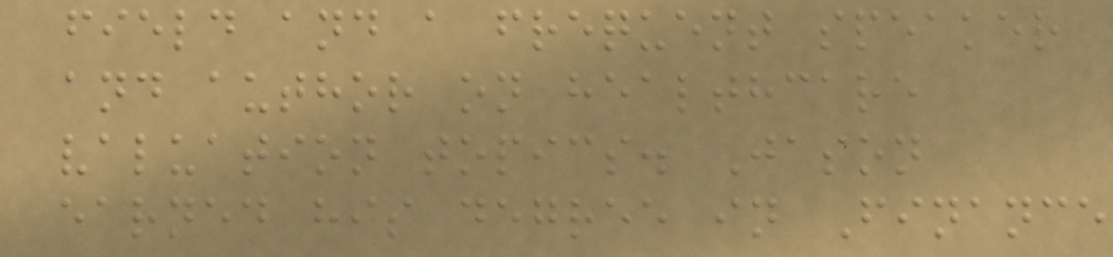field and a frequent speaker
and author on healthcare
valuation topics. Jason
earned his degree in Finance
